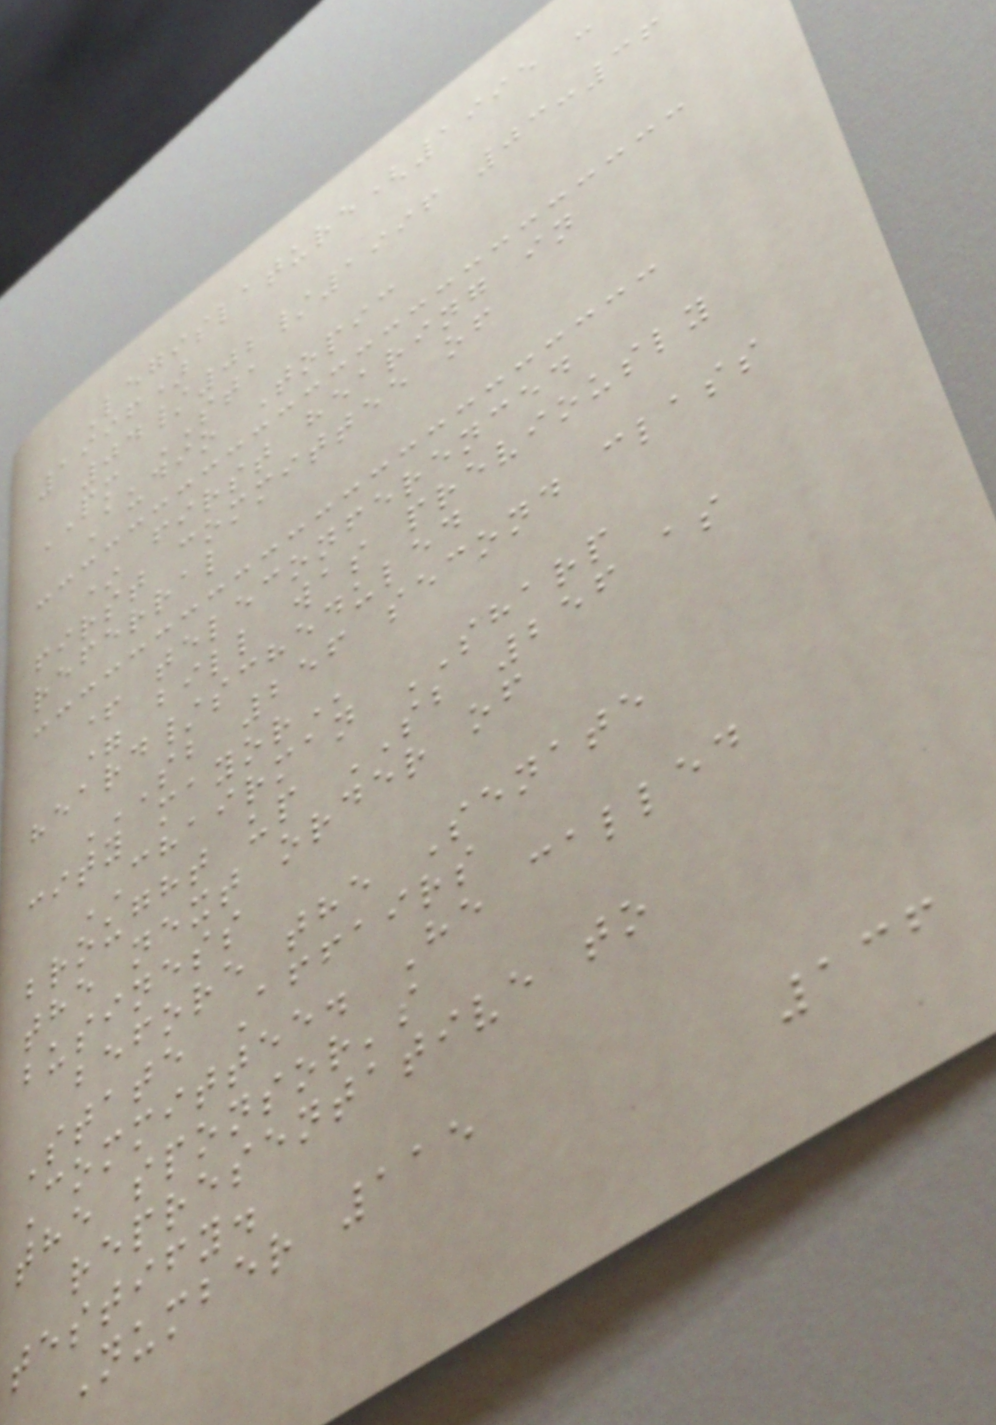Legislature(1995 -
1996)
04/02/1996 03:36
PM STA
Audio Topic
* first hearing in
first committee of
referral
+ teleconferenced
= bill was previously
heard/scheduled
SB 256 SECOND CLASS
CITY MAYOR
CHAIRMAN SHARP
brought up SB 256 as
the next order of
business
before the Senate
State Affairs
Committee. He called
the sponsor's
representative to
testify.
Number 115
136
